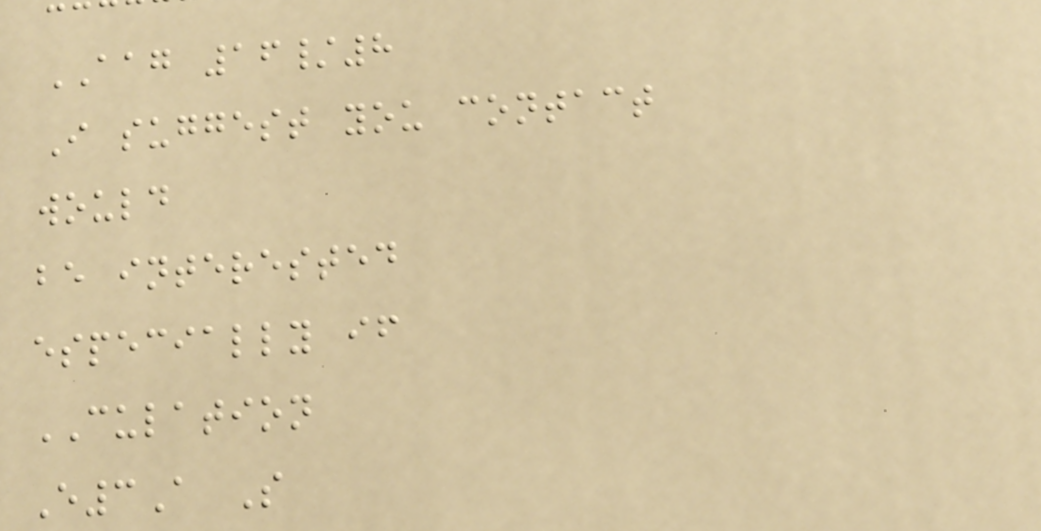AAG 16/8
I suggest you contact
would
be interested
especially if
CULATION
E3A S
